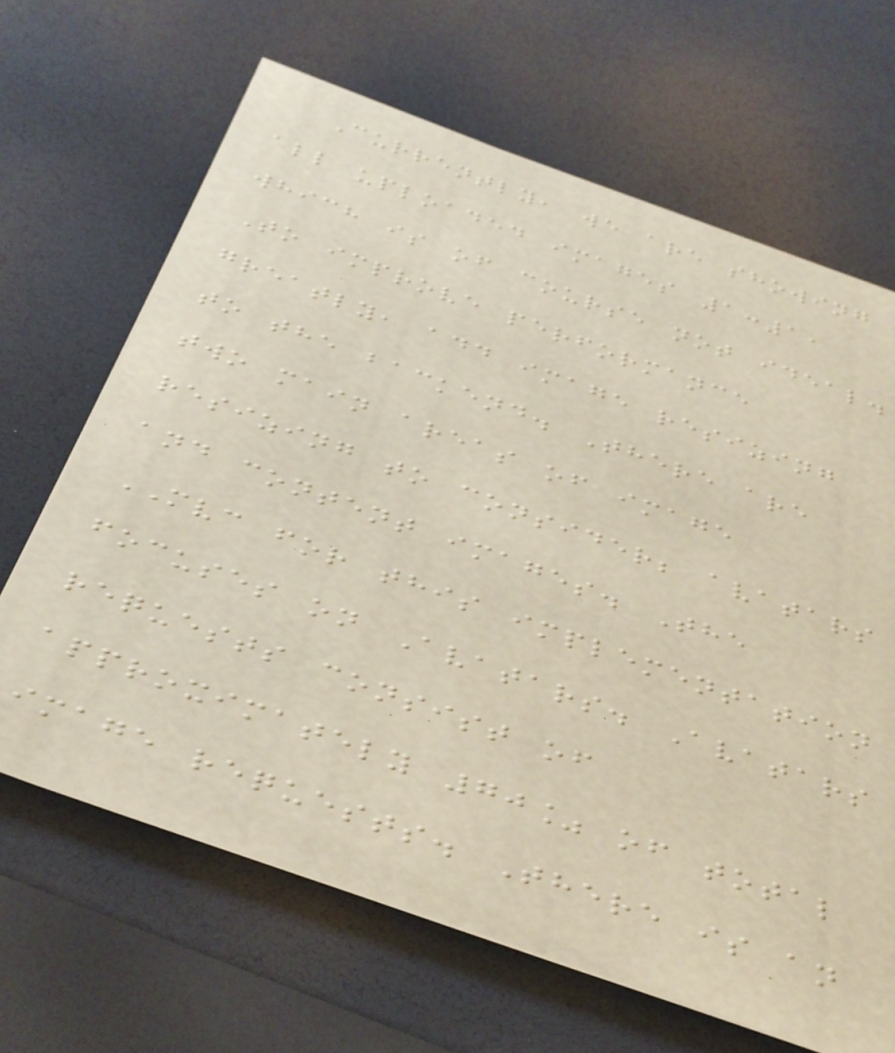Currently, we are showing
all uploaded images 1:1,
which is of course not ideal.
To improve performance
greatly, add image resizing
to the backend. There are
two main areas of image
resizing to consider; avatars
and content images. The
MVC for this implementation
focuses on Avatars. Avatars
requests consist of
approximately 70% of total
image requests. There is an
